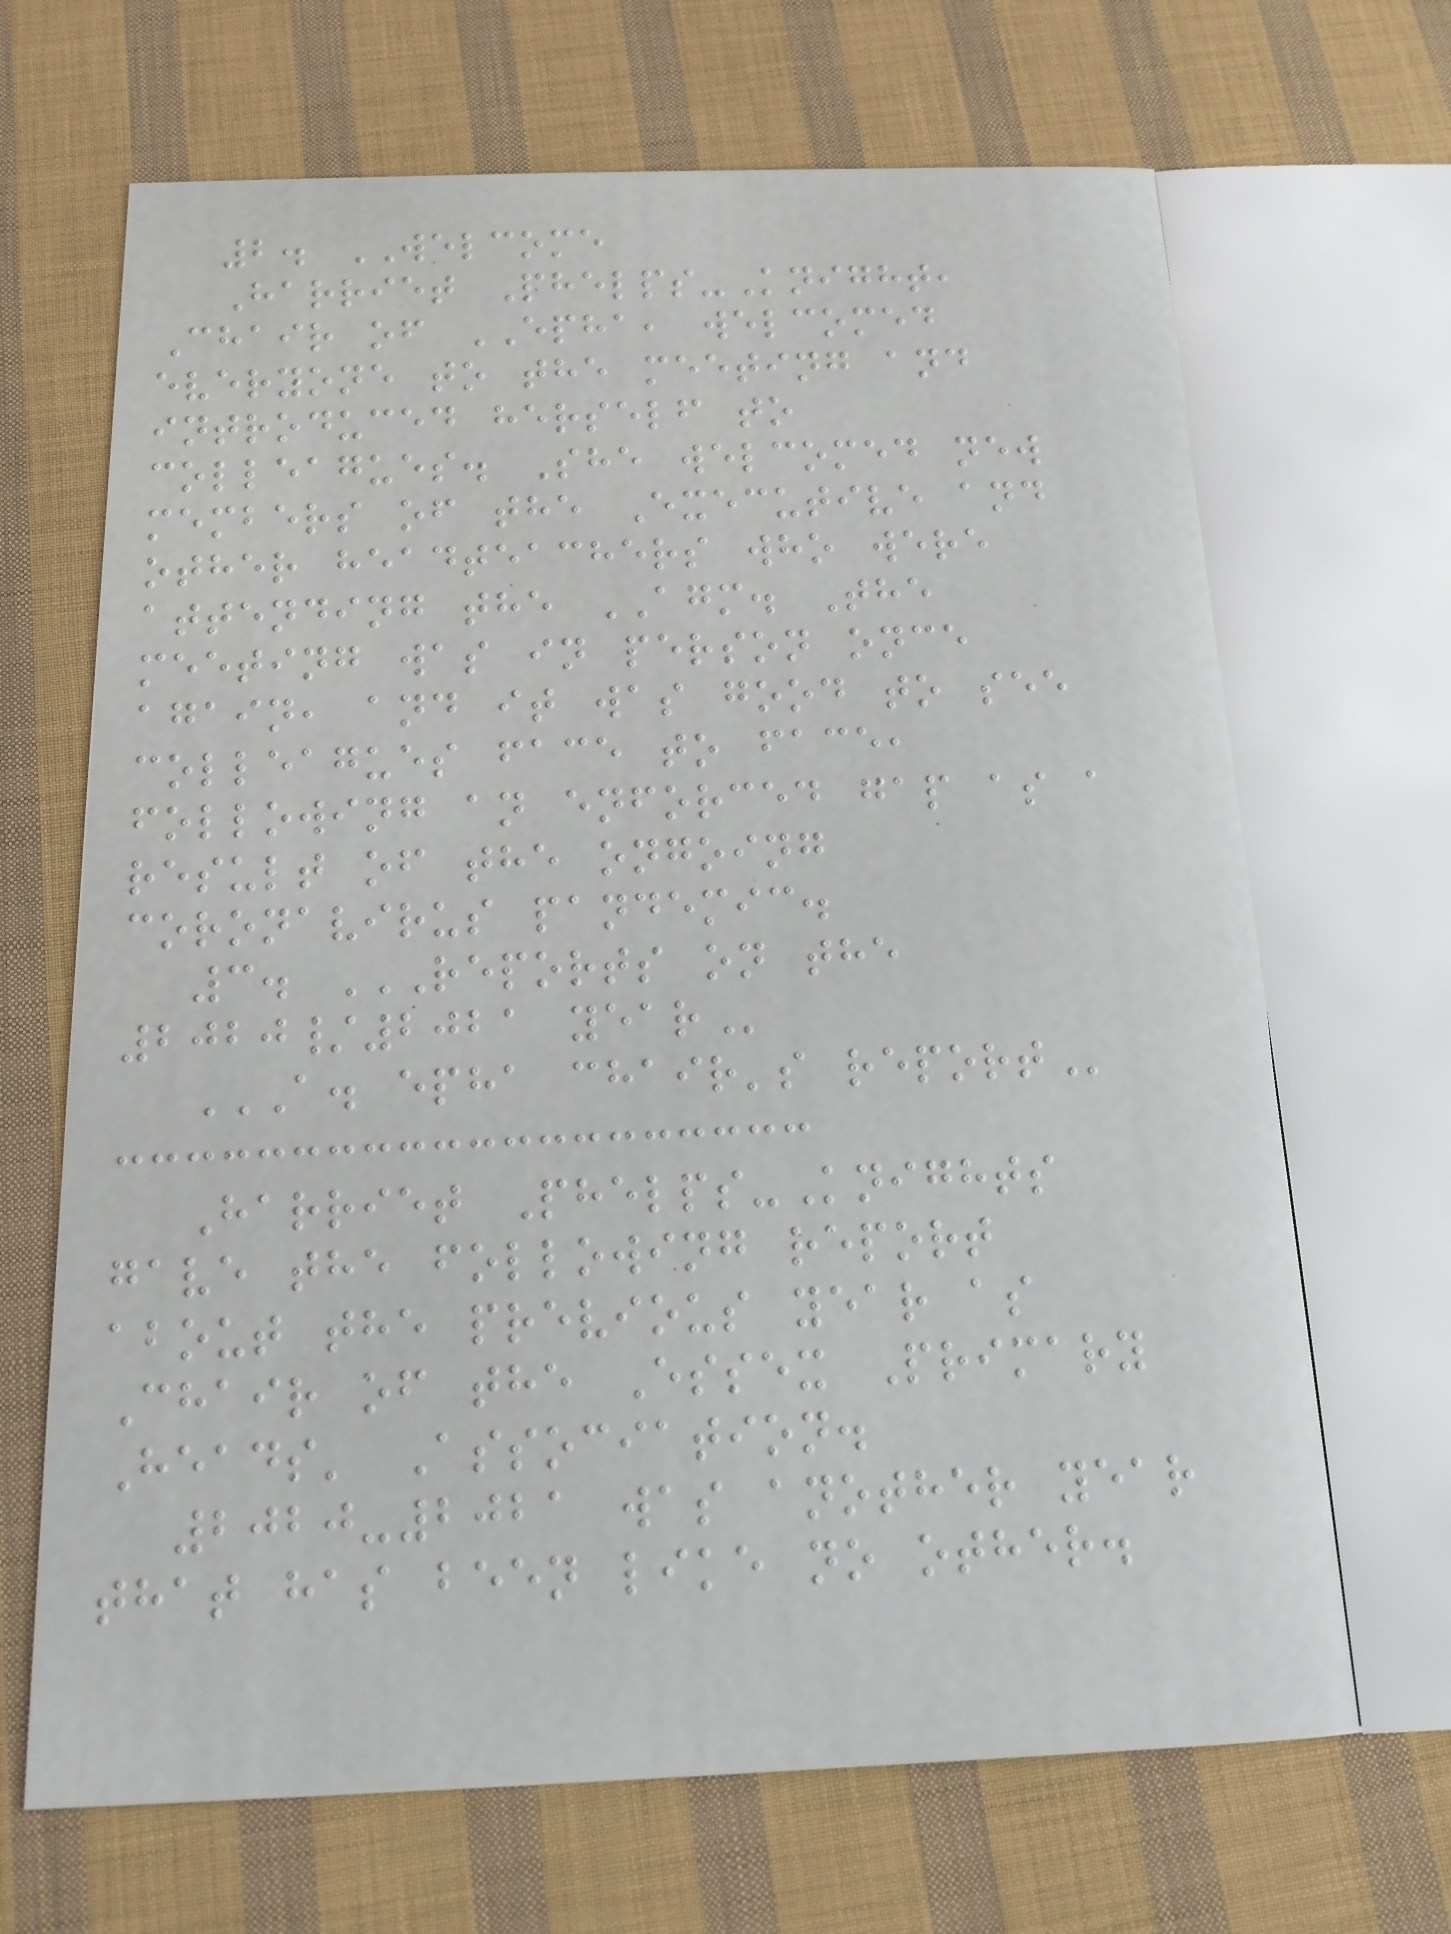2. WELCOME
Harriet Phelps-Knight,
Chair of EPHA, welcomed
everyone to the meeting and
introduced herself to
colleagues. She welcomed new
members of the Executive and
other headteachers who were
attending the AGM. The
meeting was in person once
again, and it was good to see
colleagues face to face,
following an enforced gap as a
result of the ongoing
coronavirus pandemic.
3. REPORTS ON THE
2020/2021 YEAR
A. EPHA CHAIR'S REPORT
Harriet Phelps-Knights
gave the following report
about the previous year as
Chair of the Essex Primary
Heads' Association.
2020-2021 was another year
that has been like no other.
